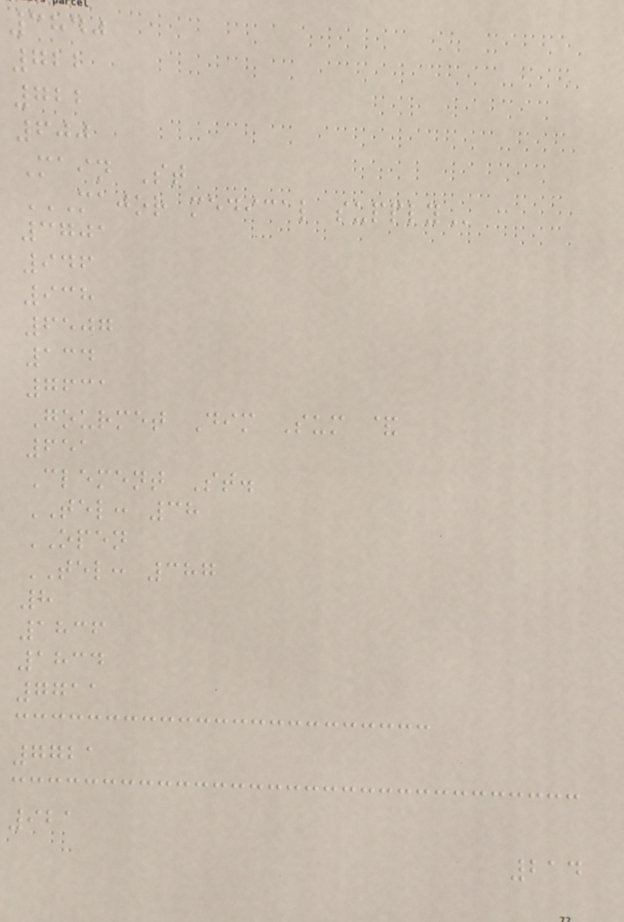3840
722
722
600
Main St
MAJOR MEDICAL SUPPLY
3701
946
938
6507
134
7631
Gourmet Dim Sum &
651
Clement St.
TEL: 38
OPEN
TEL: 387
8
1836
1834
7711
7721
921
214
